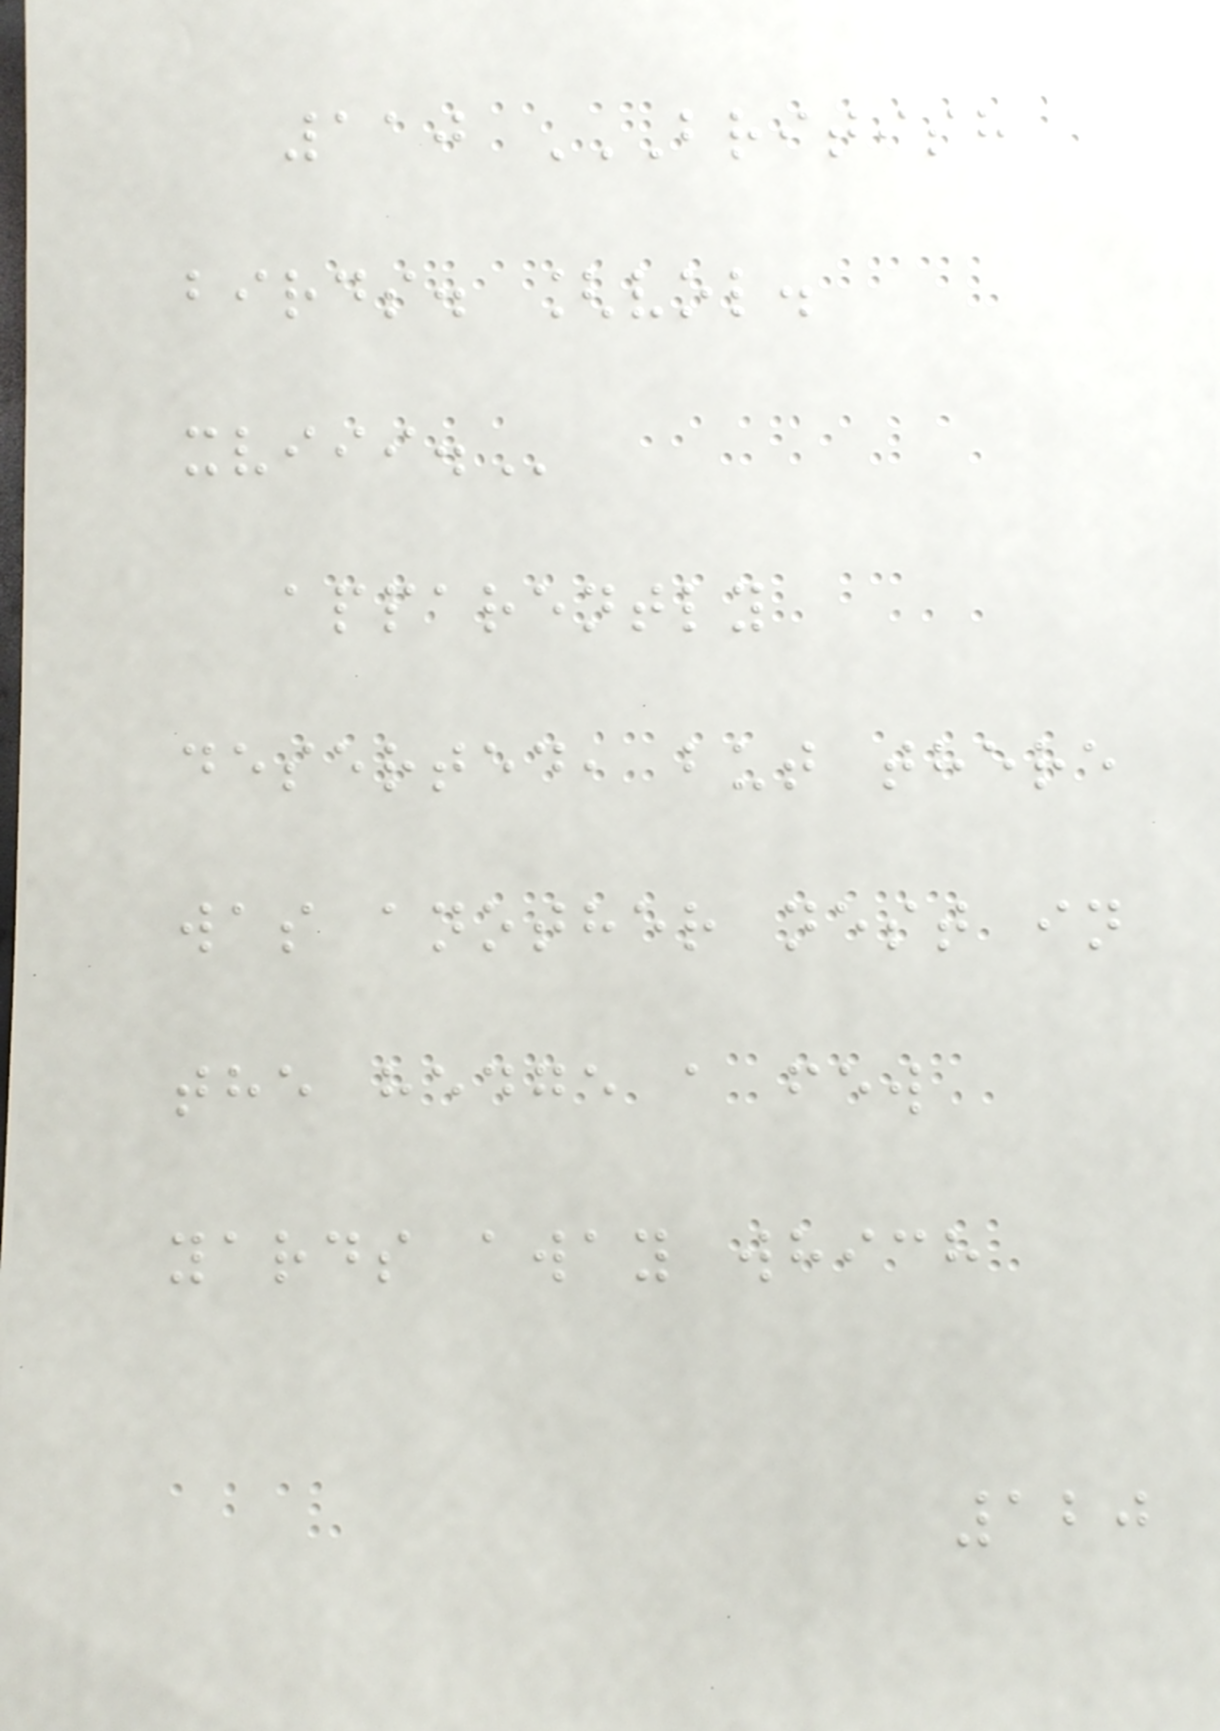110 BRITISH
BIRDS. [VOL.
XVIII.
apparently
deserted, but there
was another nest in
the hedge a few
yards away which
120
